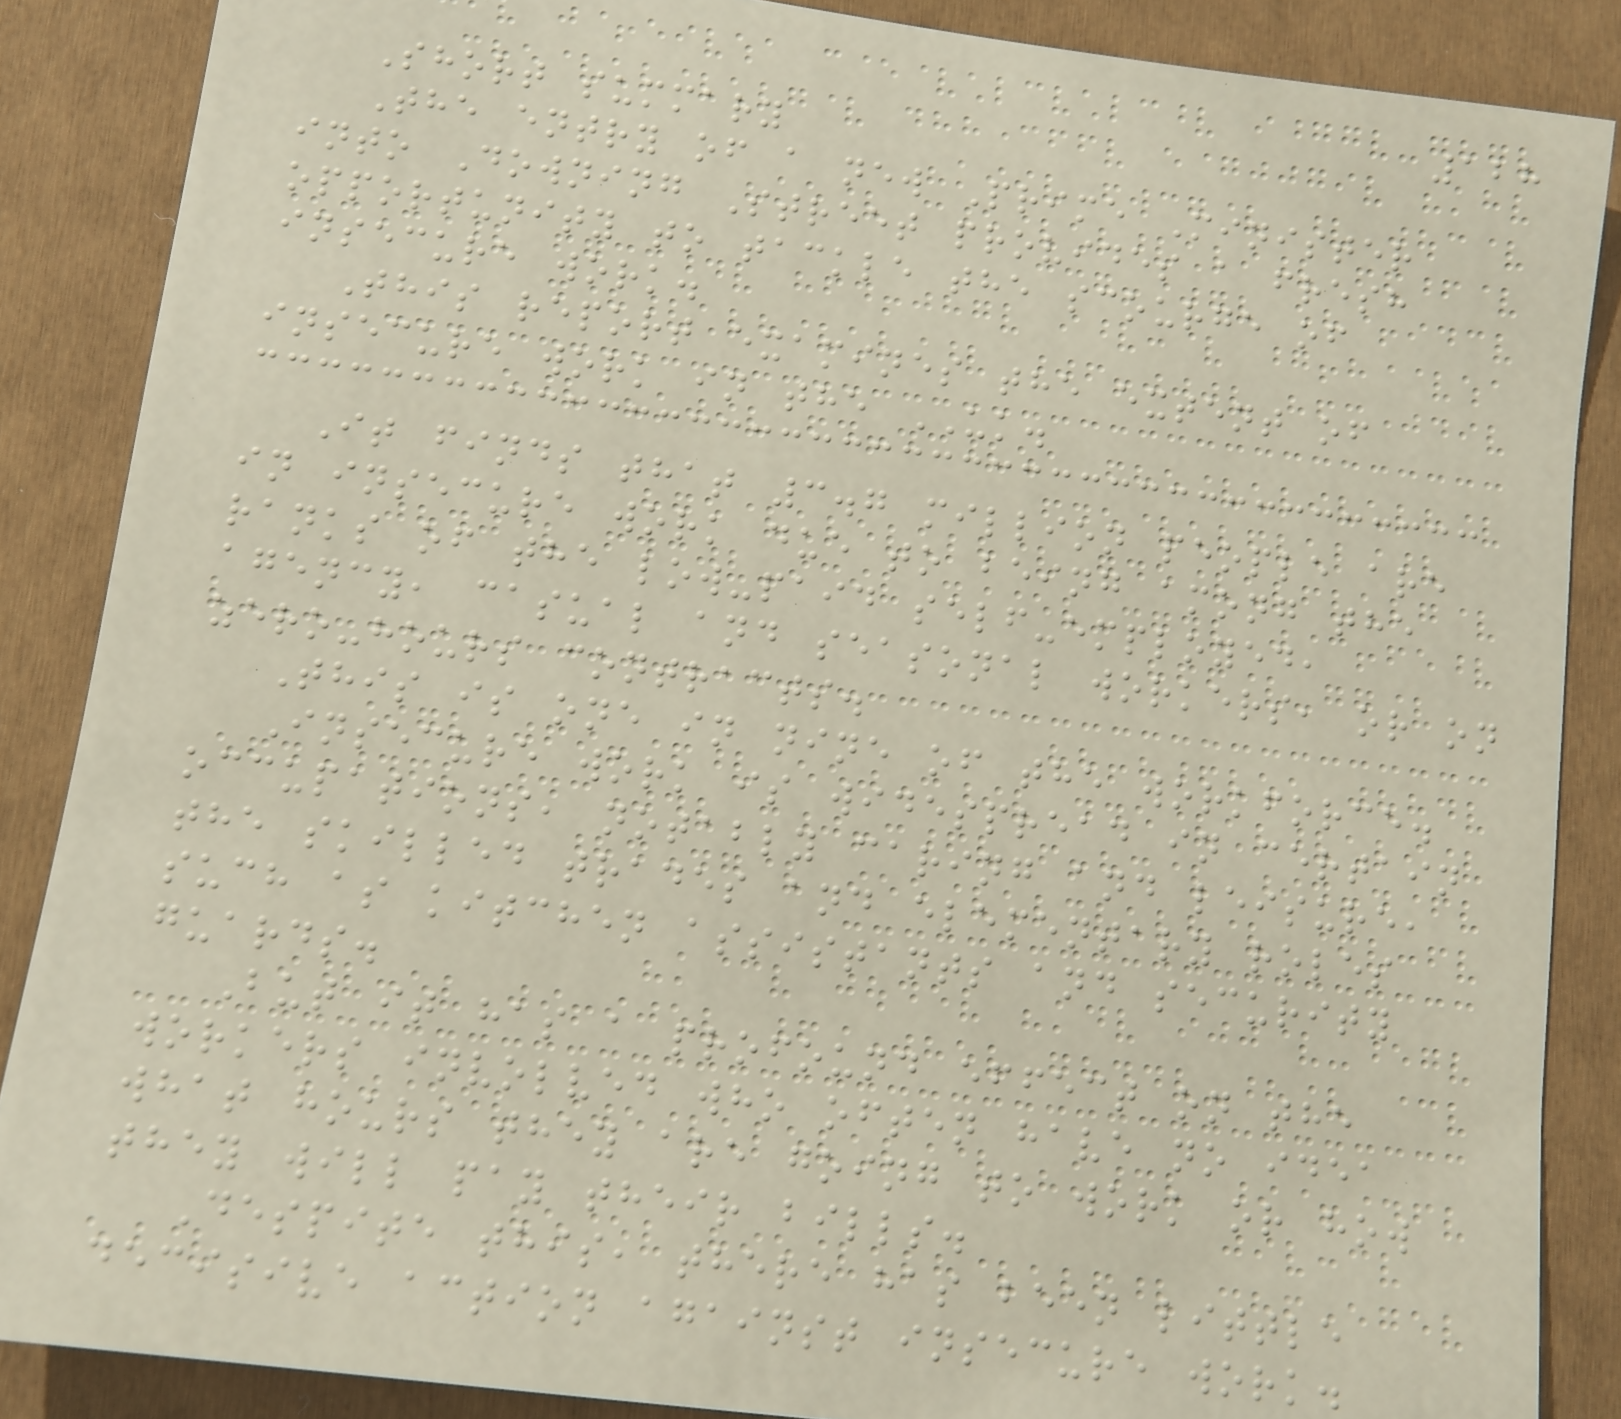128
Short summary
The entry of a new Prime Minister
into Downing Street provides a fresh
opportunity to tackle the scourge of
insecure work.
This report examines the extent of
insecure work in the UK.
It finds that 3.7 million people are
in insecure work due to being among the
ranks of the low-paid self-employed,
agency, casual and seasonal workers, or on
zero-hours contracts.
This is one in nine of the workforce.
Insecure work is widespread in certain
occupations, notably caring and leisure,
the skilled trades and elementary roles
such as kitchen assistants and security
guards.
But it has a profound effect on the
workers involved who often have no idea
what hours they are going to work or how
they will pay their bills.
Despite this, there has been little
decisive action against insecure work.
